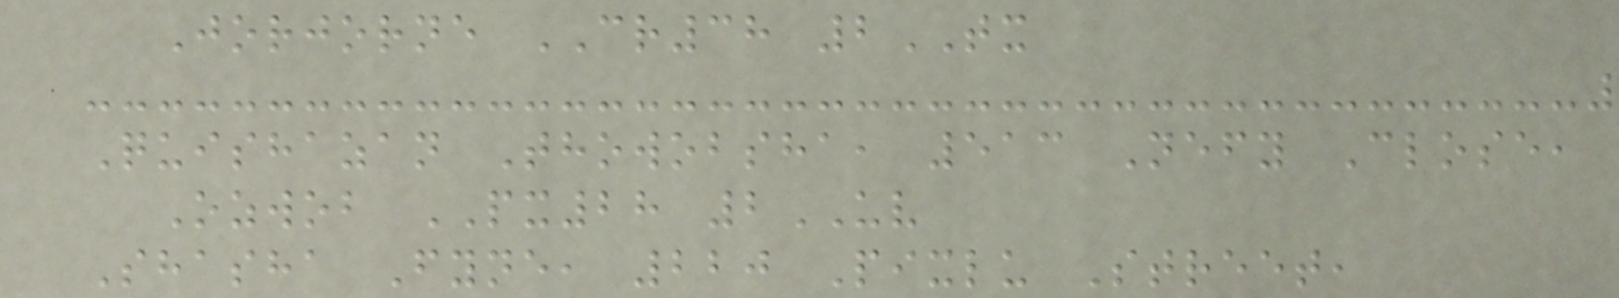Jorjorne CR38 2TX
Quishazan Thowobsha, 513 Nefy Close,
Ozwob PX28 2UV
Shasha Fyne, 220 Pixlu Street,
